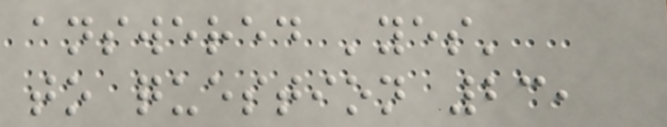answered 'yes'
to question 23,
